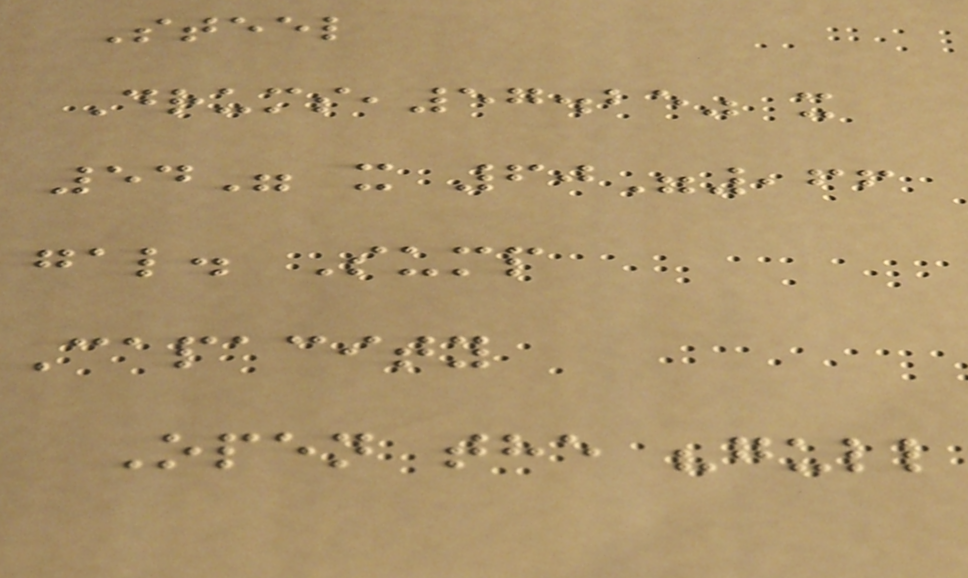Steel
Drums,57.25" x
54" x 60",66
gal. Sump
Capacity
Open the "gull
